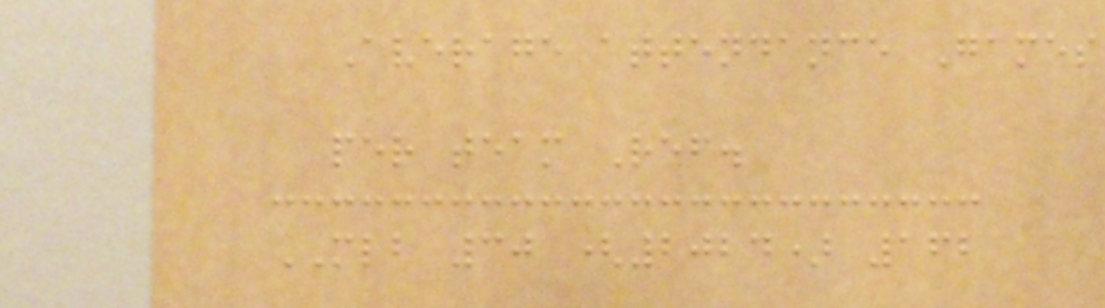Average attendance Games
per team Ref.
MLB 30 (2024) 162
